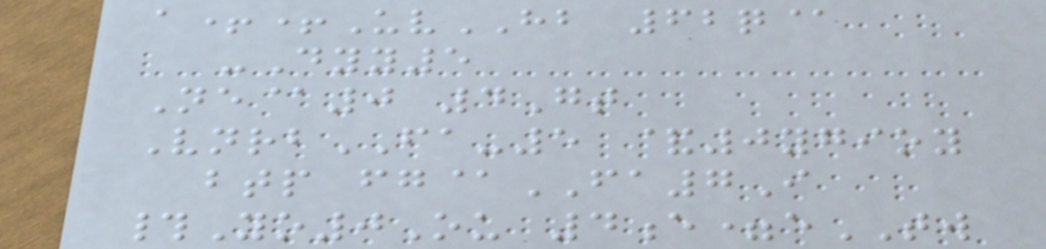a++UvHB 62q@
-Dyy5
Ne@0 4Gt
VnrbFA-5 &0ygioy
btp fg@FA7I
#Yo0Ou 4e=eTW
